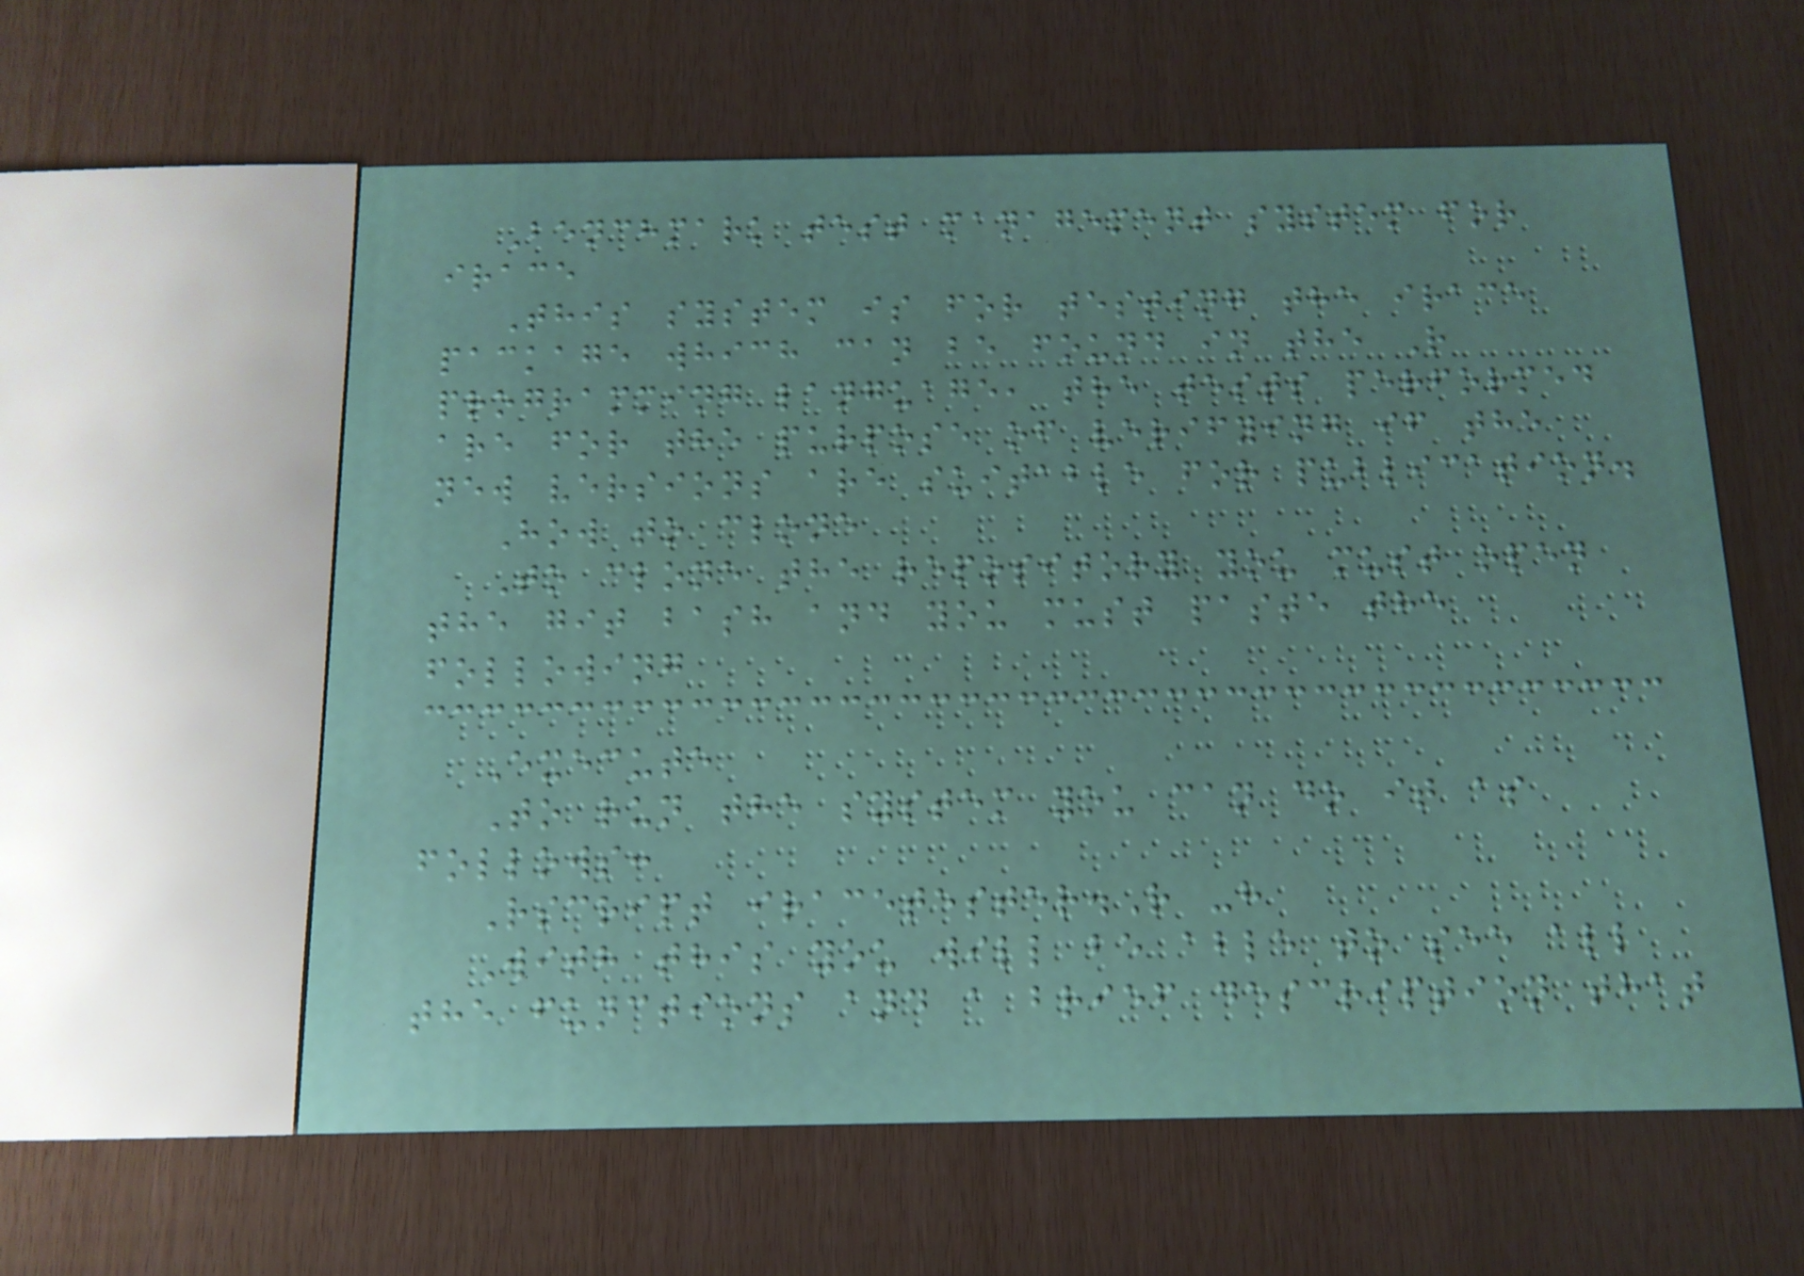Benchmark test management system for
irace
This system is for testing the irace
package which can be found in the R
programming language, the tests performed
are for the purpose of verifying if the
new versions are suitable for publication.
How to clone
To clone the repository you must open
the git bash and you must paste the
following
Execute
To run the system you can do it as
follows:
Rscript iracetester.R -h
With this you will be able to see all
the functions and a brief description that
